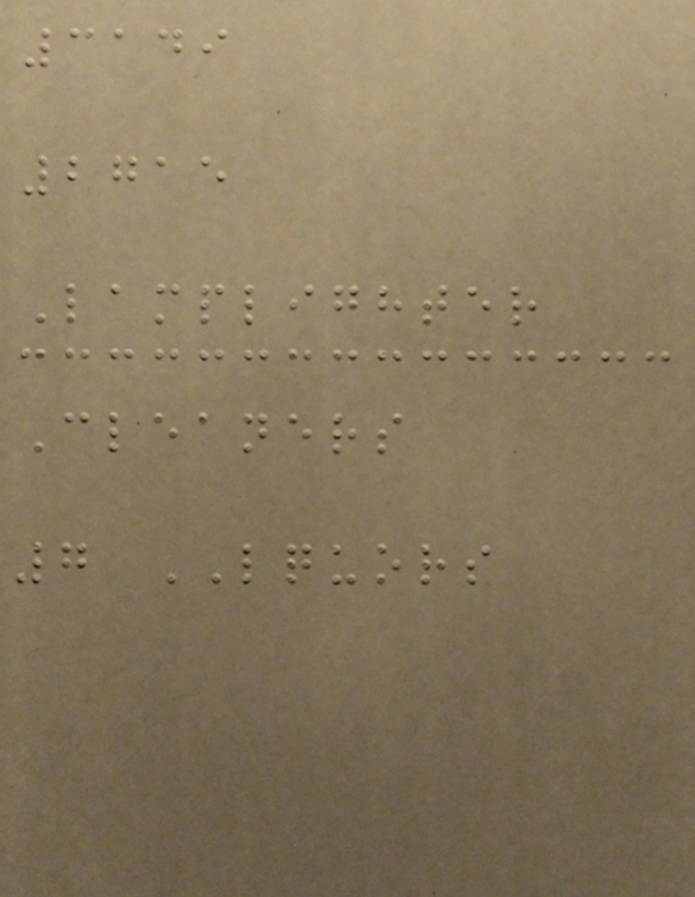3149
2715
Lamplighter
Cleaners
7 LQUORS
